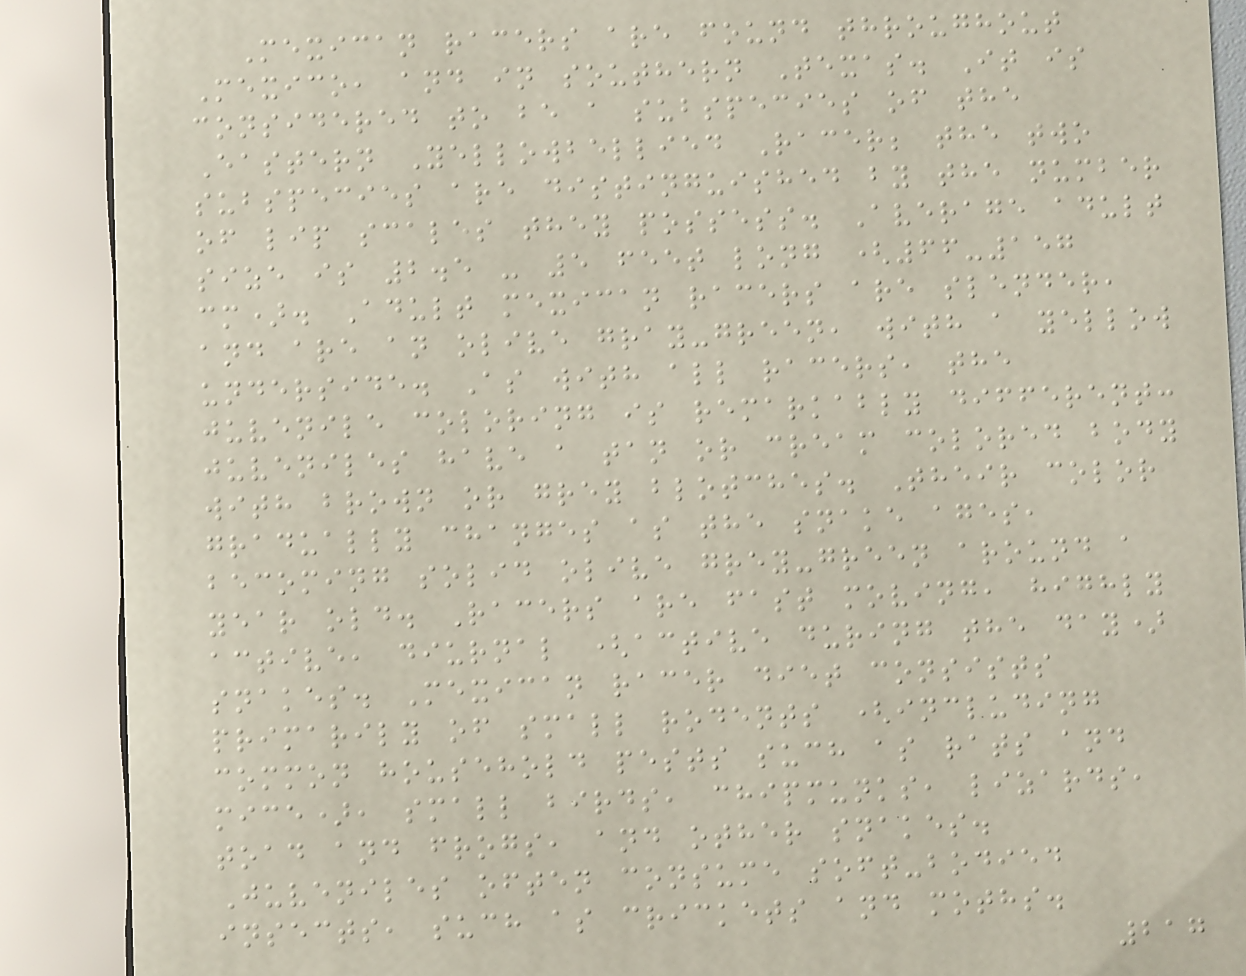Mexican racers are found throughout
Mexico, and in southern Texas. It is
considered to be a subspecies of the
Eastern Yellowbellied Racer; the two
subspecies are distinguished by the number
of lip scales they possess. Average adult
size is 2.5 - 5 feet long (66-157
cm). Adult mexican racers are slender,
and are an olive gray-green, with a yellow
underside. As with all racers, the
juvenile coloring is remarkably different:
juveniles have a tan or cream colored body
with brown or grey blotches. Their color
gradually changes as the snake ages,
becoming solid olive grey-green around a
year old. Racers are fast moving, highly
active, diurnal (active during the day)
snakes. Mexican racer diet consists
primarily of small rodents (including
common household pests such as rats and
mice), small birds, chipmunks, lizards,
toad and frogs, and other snakes.
Juveniles often consume soft-bodied
insects, such as crickets and moths.
217
